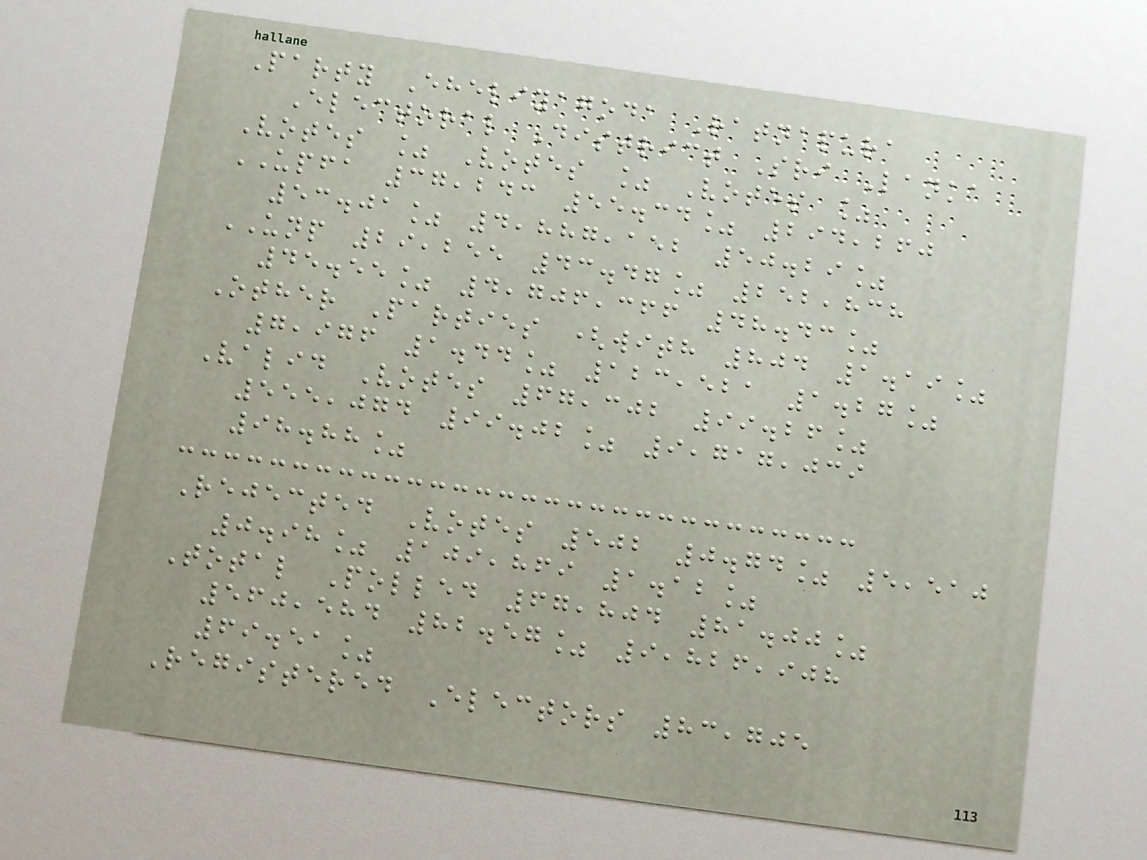Party Eheliyagoda Ratnapura
Electoral District Sri Lanka
Votes % Votes % Votes %
UPFA 37,243 55.34% 294,260
53.01% 4,887,152 50.29%
UNP 29,255 43.47% 252,838
45.55% 4,706,366 48.43%
Other Parties (with 804 1.19%
7,976 1.44% 123,521 1.27%
Valid Votes 67,302 99.26%
555,074 99.02% 9,717,039
98.88%
Rejected Votes 502 0.74% 5,510
0.98% 109,869 1.12%
Total Polled 67,804 81.00%
560,584 82.57% 9,826,908
69.51%
Registered Electors 83,705
